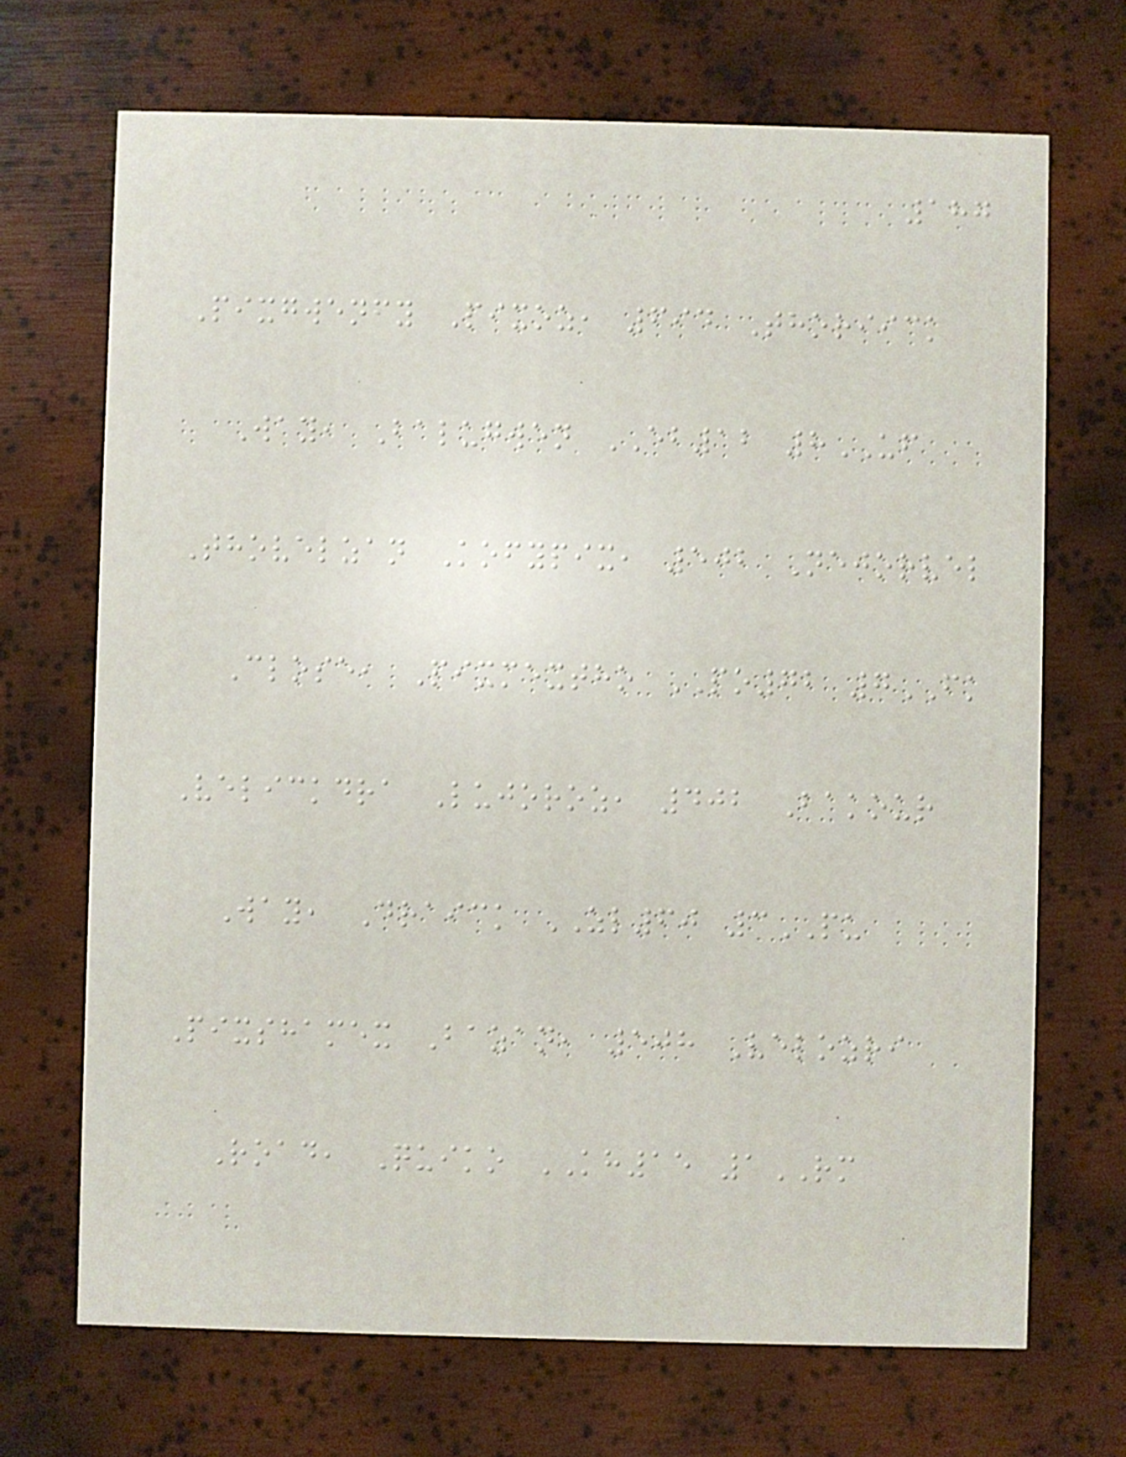187
Pixgwenfy Pixoz, 694 Thoriick
Way, Balugwen EB12 8UF
Thovelzan Kofypix, 502 Nejorvel
Close, Pixmextho PO72 7FK
Velickdra Lujoroz, 402 Bakour
Way, Draick ZL60 3PU
Pixshamex Bazan, 508 Velozri
Road, Quiko KH15 1RM
